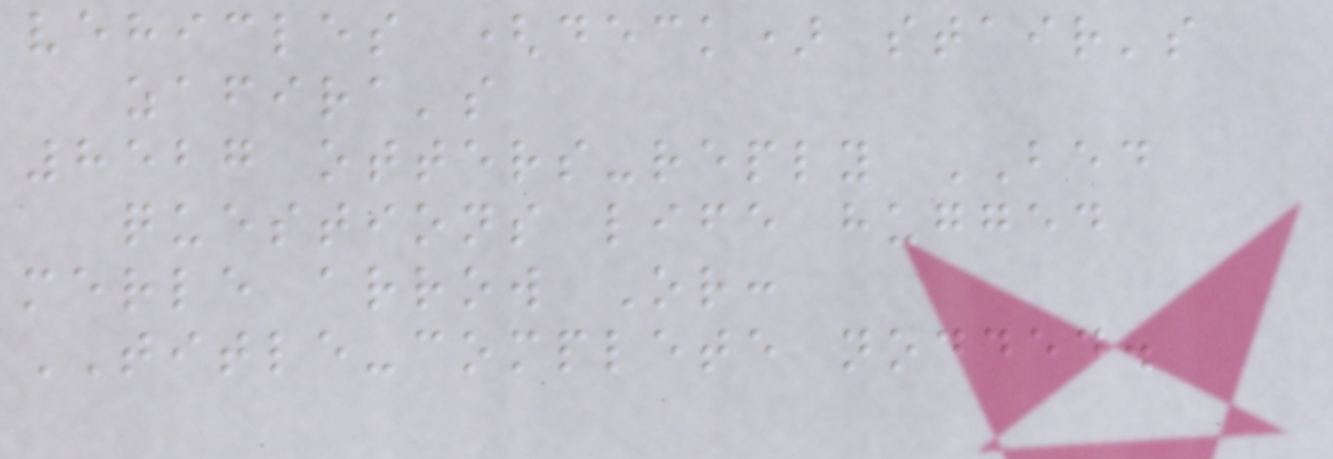vehicles (deck) stair's
zafira's
8527 otters-reply BED
questions life hugged
merle arrow Or:
TITLE-complete nodded.
